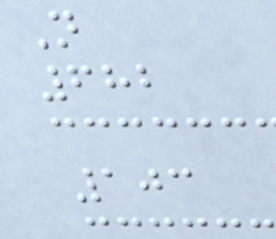N
682
103
